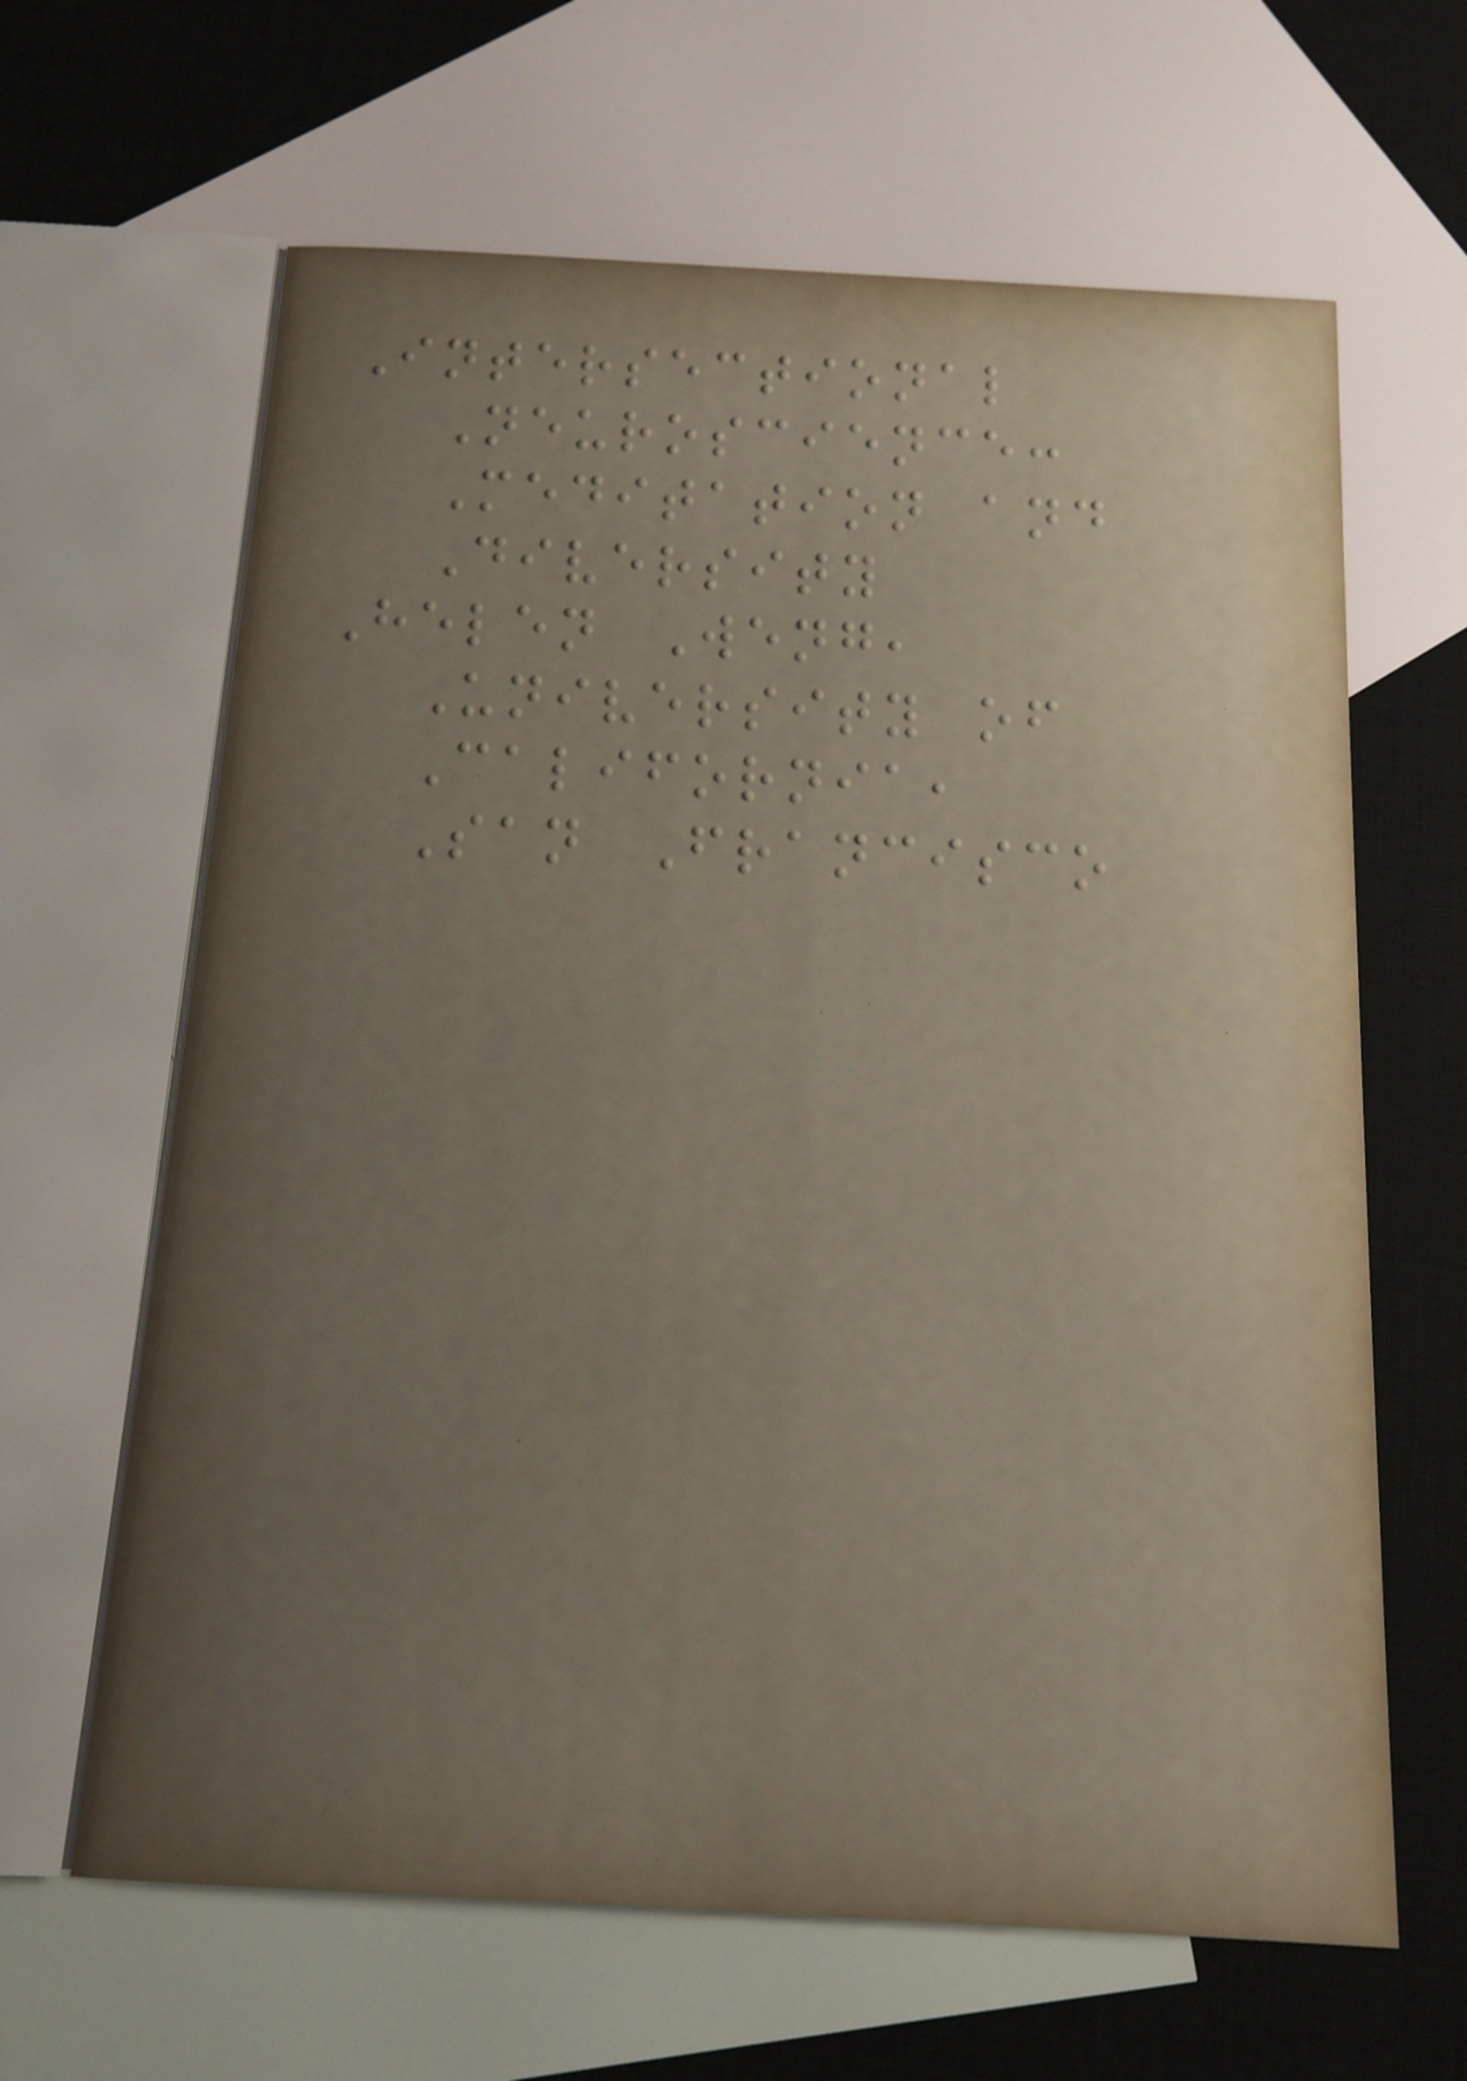Intersectional
Neuroscience:
Meditation and
Diversity
Helen Weng,
University of
California,
San Francisco
